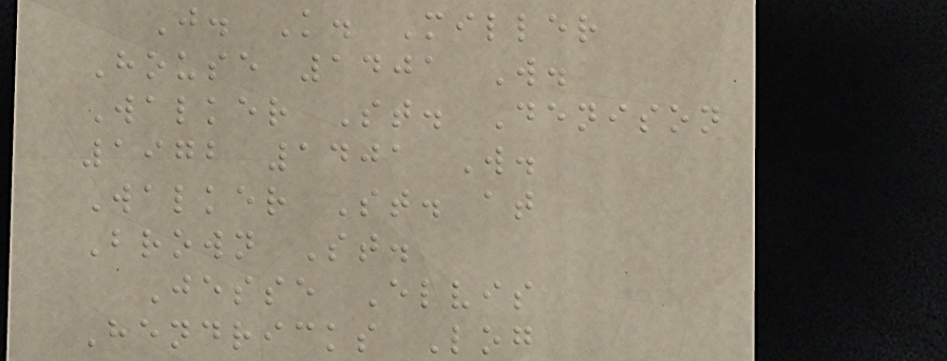J. K. Miller
House 1401 W.
Walker St. Denison
1972 1401 W.
Walker St. at
Brown St.
Jesse Elvis
Hendricks Log
